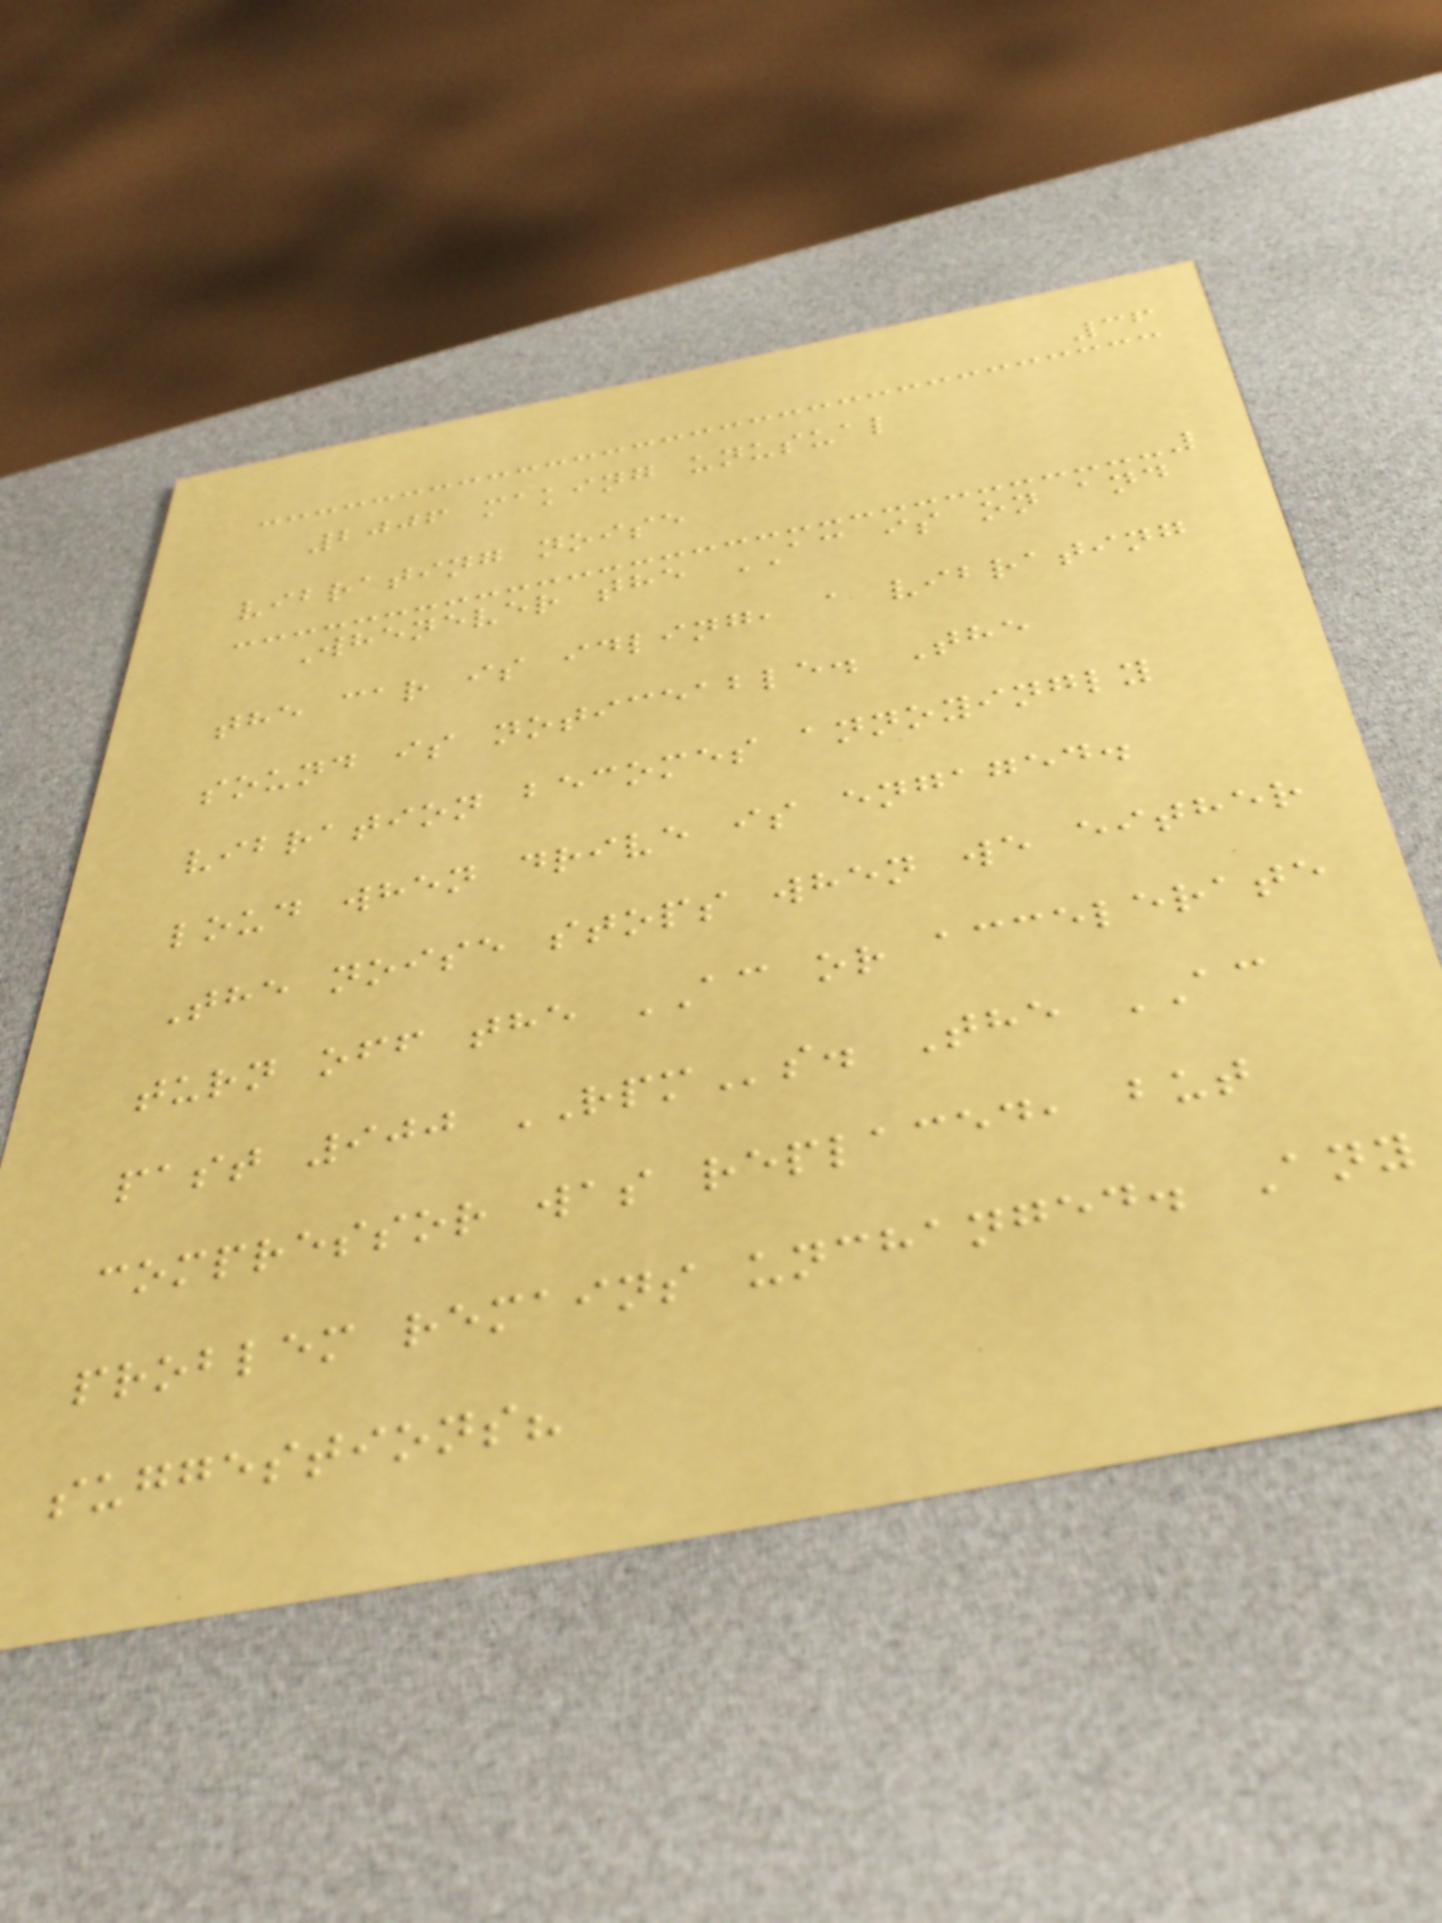36
2006 making unusual
vibrating noise
Whenever the AC is on and
the car is idling, a vibrating
sound is noticeable. The
vibration becomes annoyingly
loud when drive is engaged.
The noise stops when we either
turn off the AC or accelerate
past 900 RPMs. The AC
compressor was replaced, but
problem remains unchanged. Any
suggestions?
